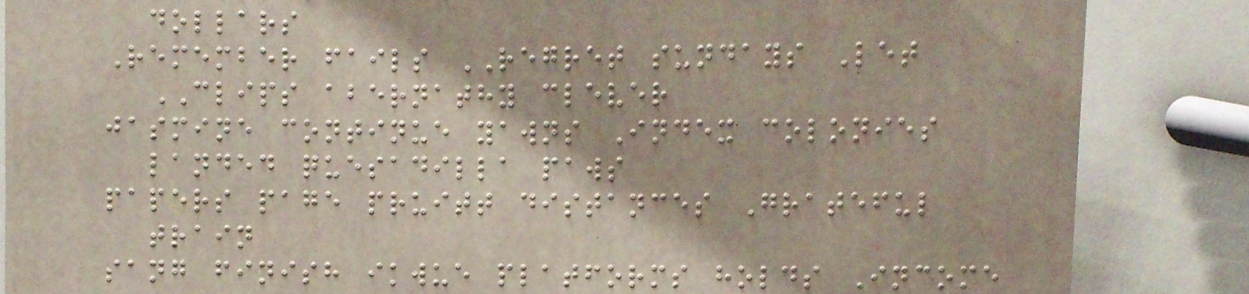dollars
Remember fails REGRET sundays Let
CLIPS abernathy clever
jasmine continue yawns Index colonies
landed quesadilla paws
papers page pruitt distances Grateful
train
sang finish ikwue platforms holds Income
